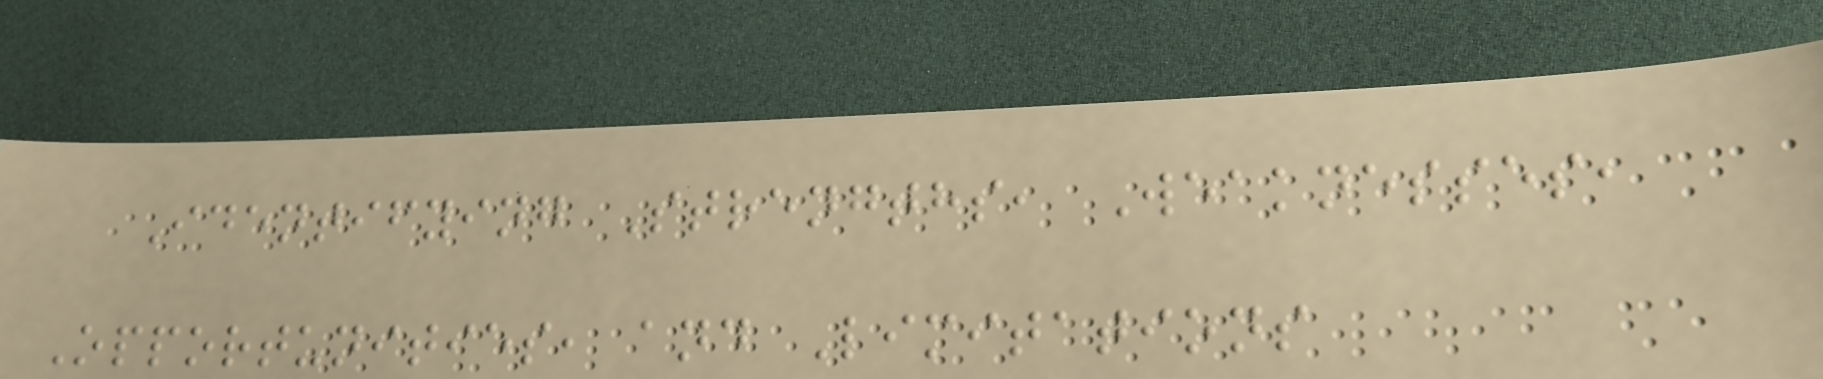Identifying Strengths, Weaknesses,
Opportunities, and Limitations
